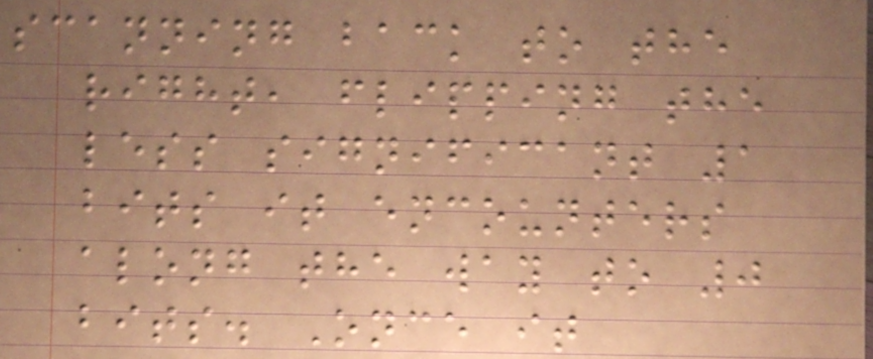scanning back to the
right, flipping the
less significant 1
bits it encounters
along the way to 0
bits. Once it
